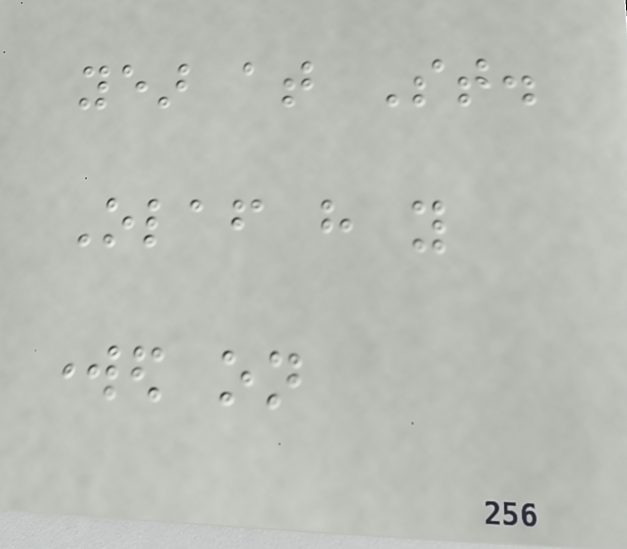year at St.
Olaf have you
worked on
